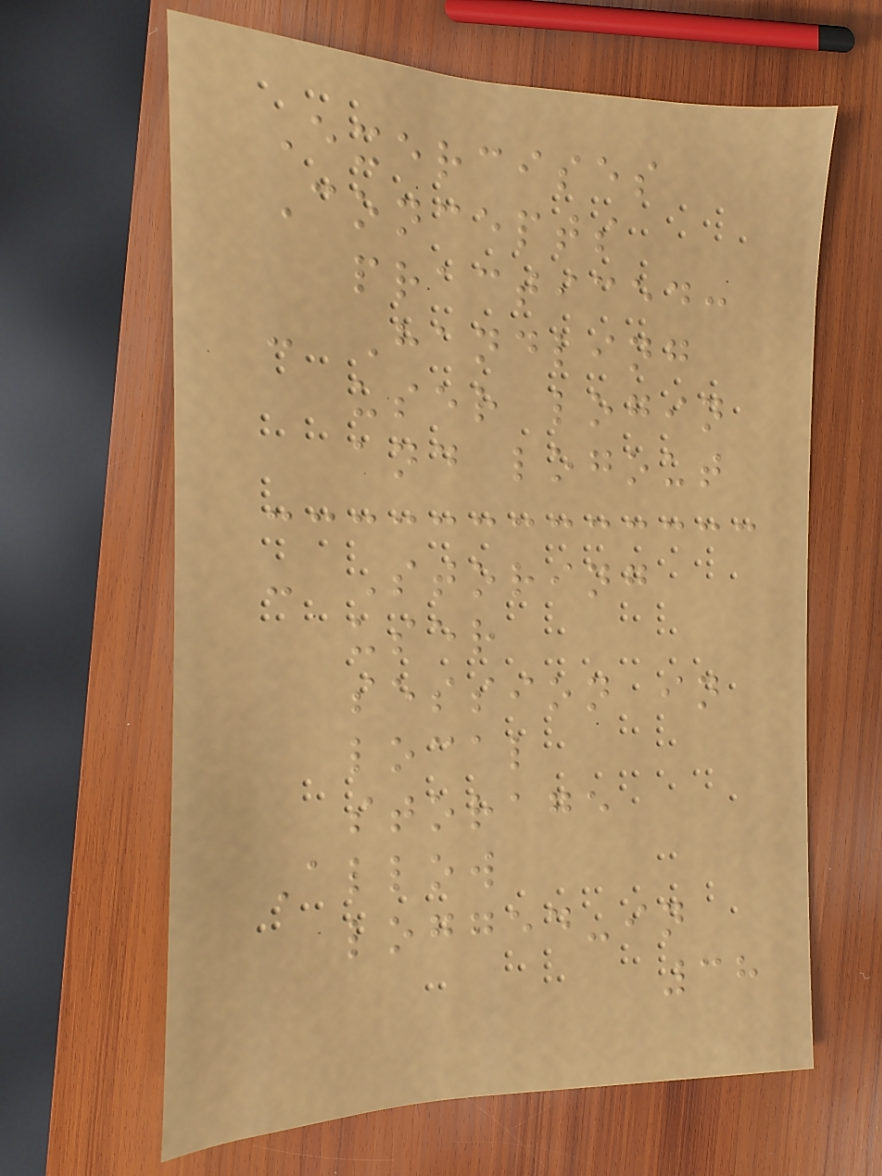Exercises
Concepts
practiced:
- Handling
user login
and logout
- Storing
user
session in
local
storage
Allow
logged-in
38
